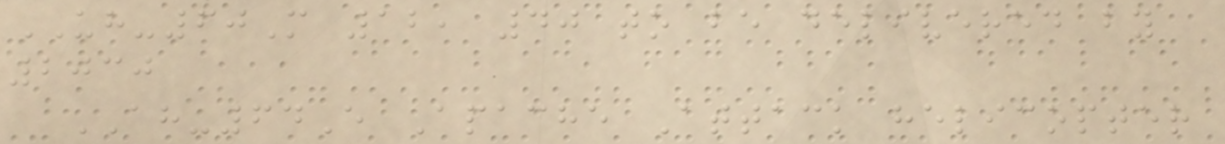UH-60M 12, 40 to be delivered by
2030
AH-64E Apache Attack helicopter
